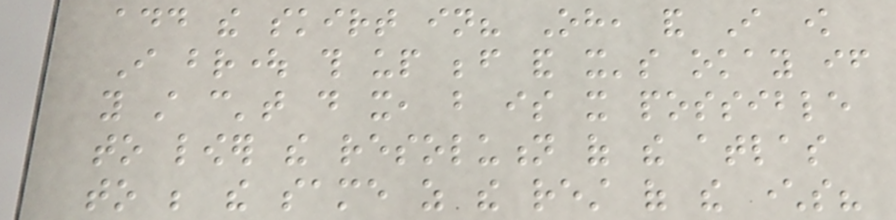add the skirt in? Oh, and I know
I brought this up before and it's okay if
you still can't do it, but is it possible
to lower the resolution of the atlas
to be the same as the rest of the characters?
